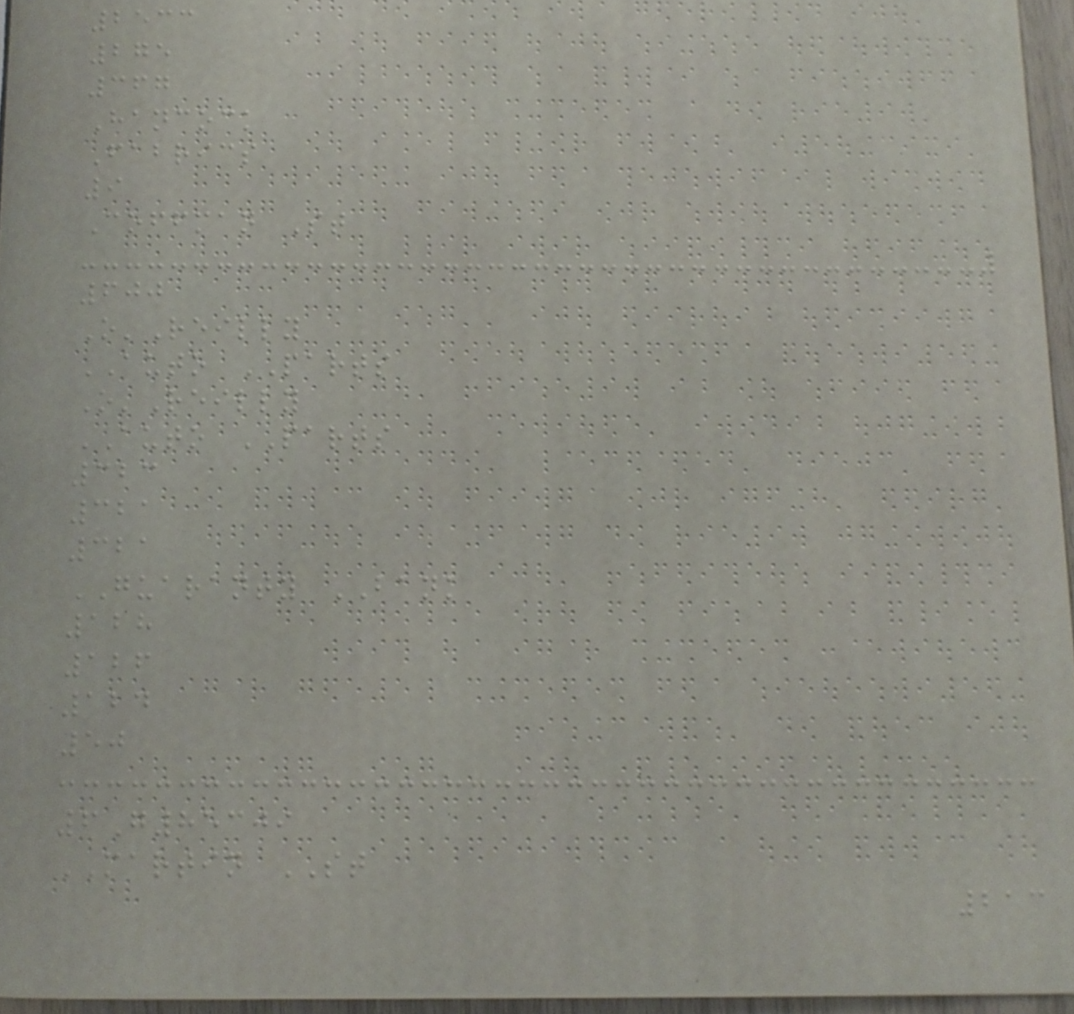2533
275
367
Hancock
Fabrics
9
Coffman St
600
O'Reilly
AUTO PARTS
O'Reilly
AUTO PARTS
323
321
321
GUARANTY BANK
128
126
124
50
6G85309
MARTIN ST
213
